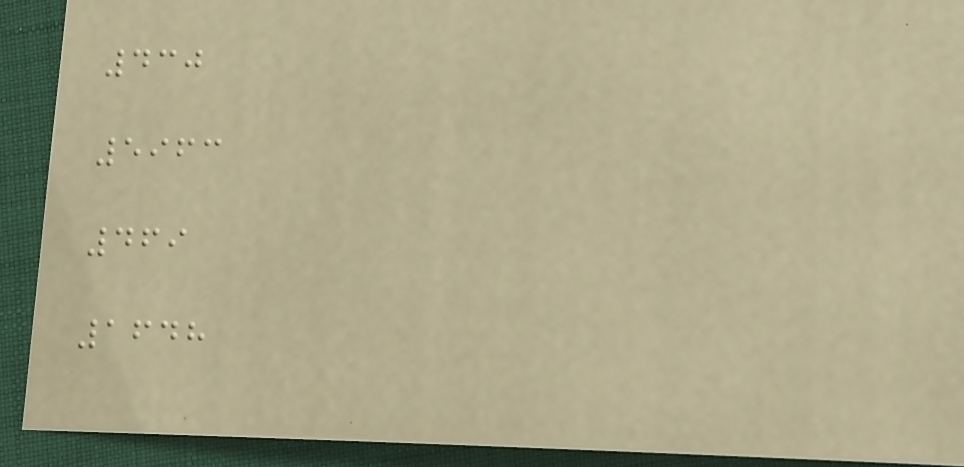430
5963
469
1648
